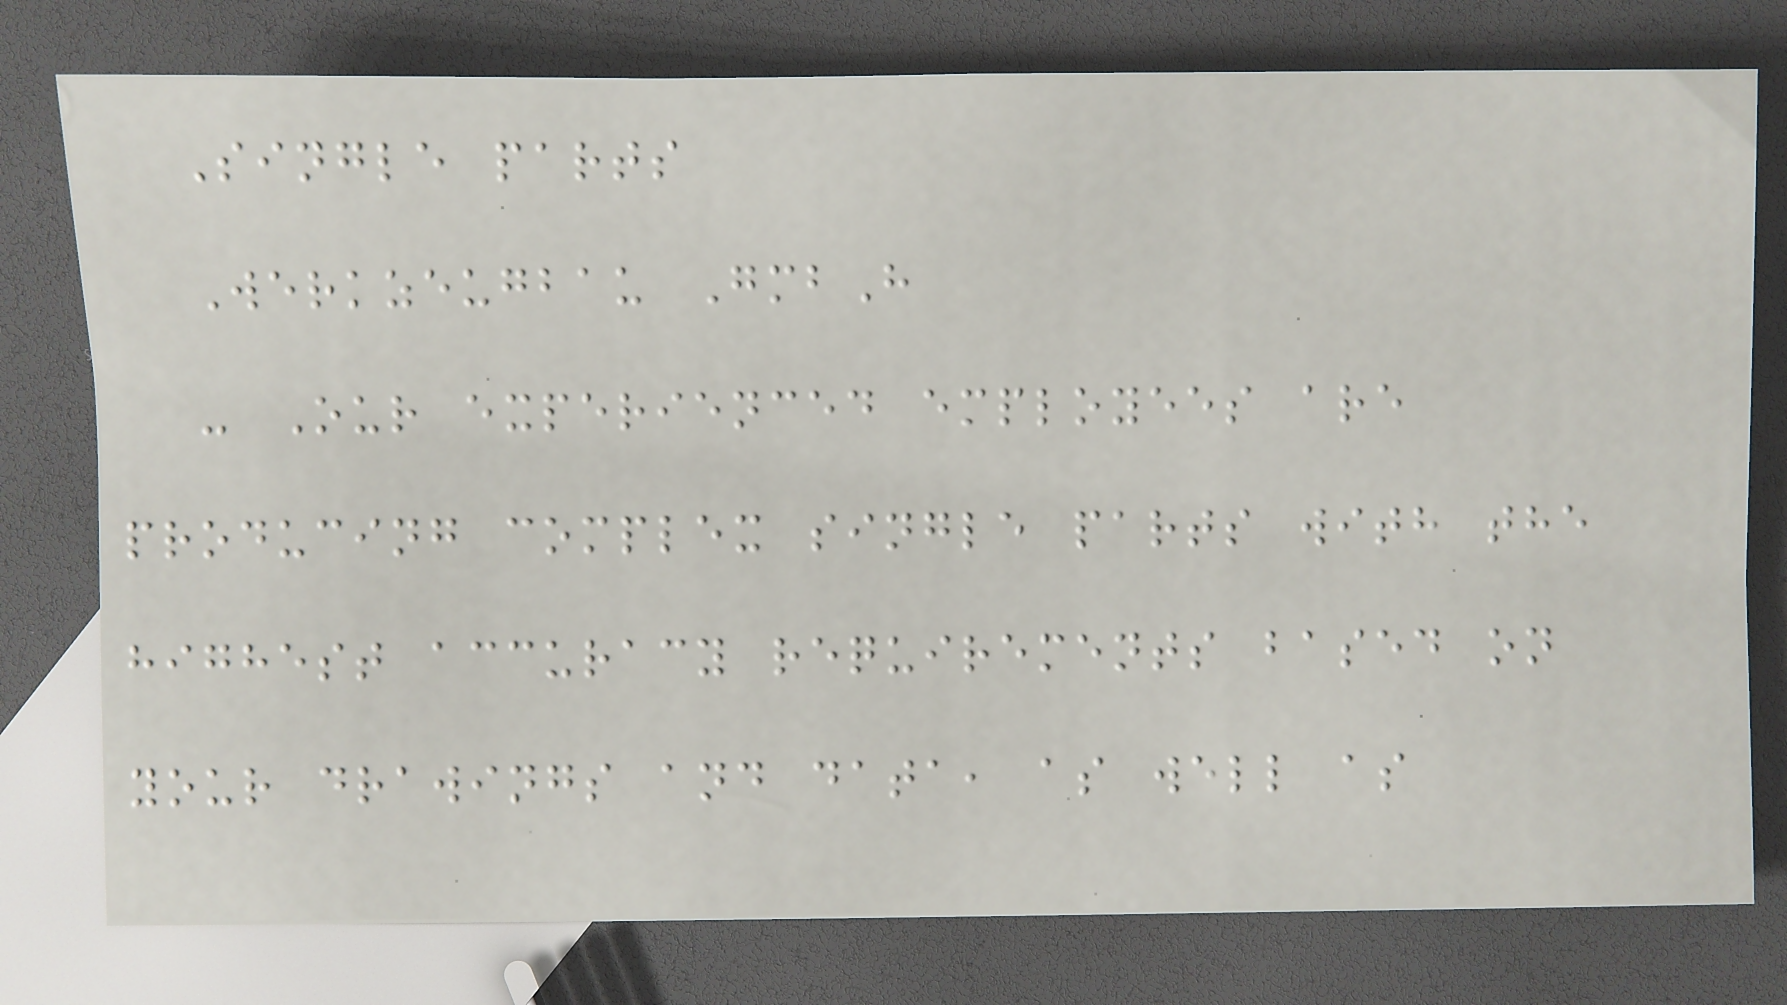Single parts
Werkzeugbau GmbH
- Our experienced employees are
producing complex single parts with the
highest accuracy requirements based on
your drawings and data, as well as
